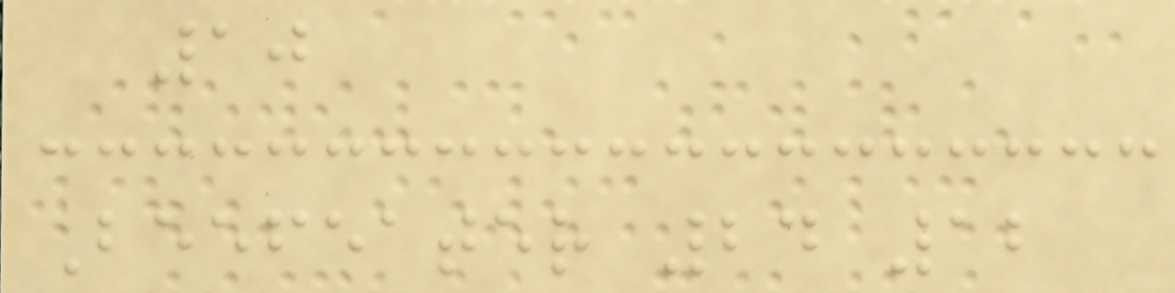10
Beefeater 24 12
